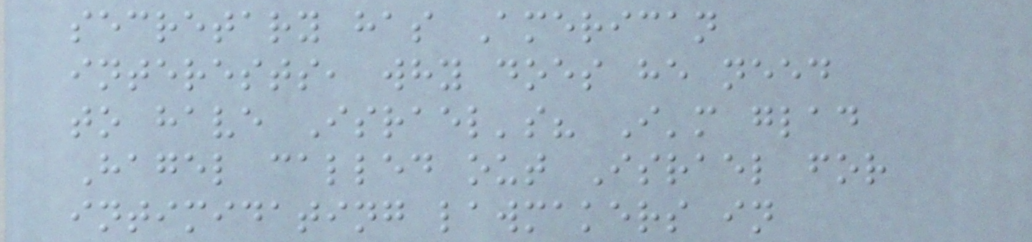secretary has American
interests, why does he need
to have Israel's? I'm glad
Hagel called out Israel for
intimidating lawmakers in
